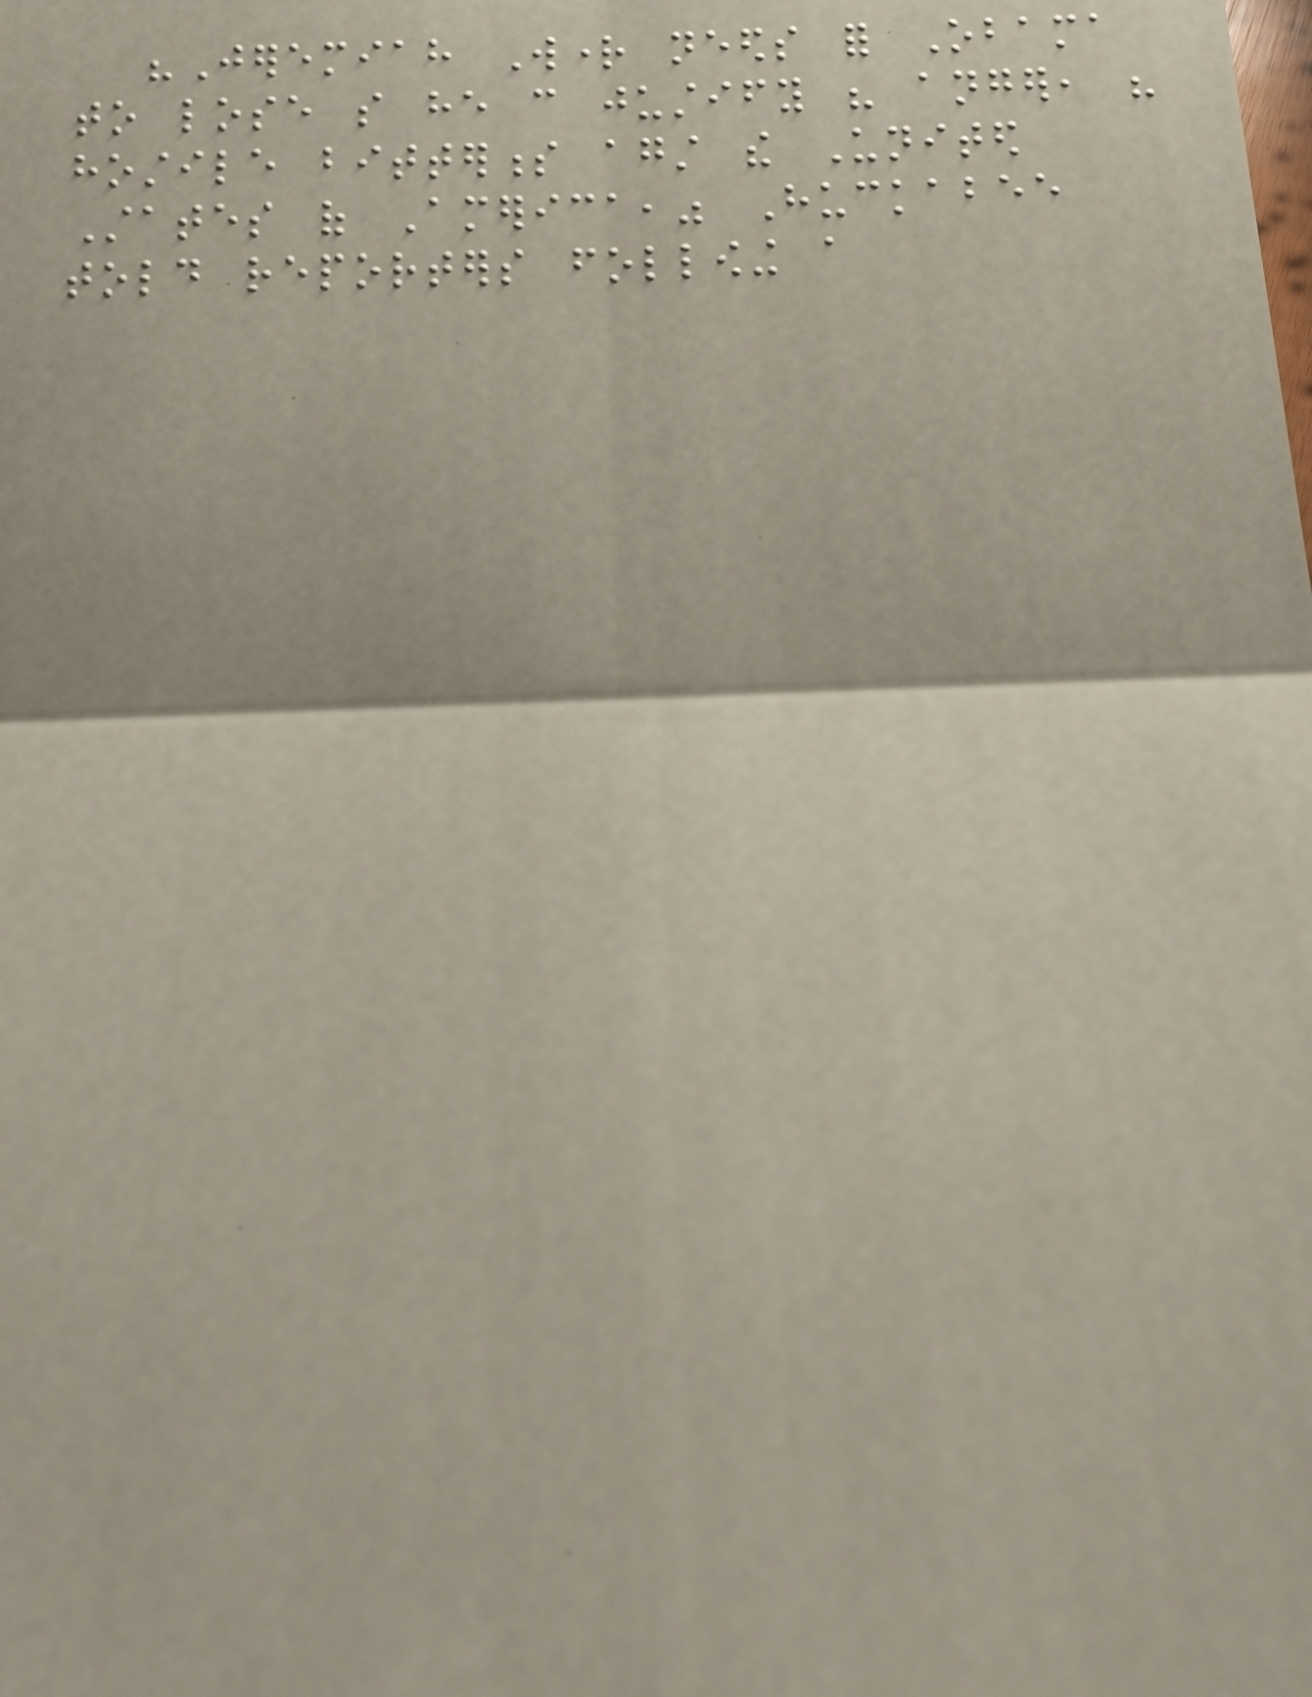"Jeremiah Wright needs for Obama
to lose so he can justify his anger, his
hostile bitterness against the United
States of America," Huckabee
told reporters following a
